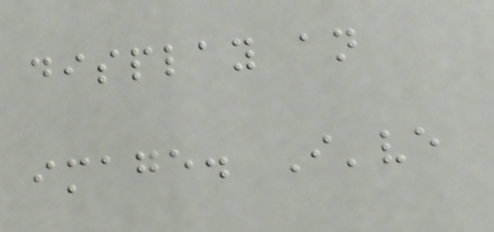display an
image. I've
